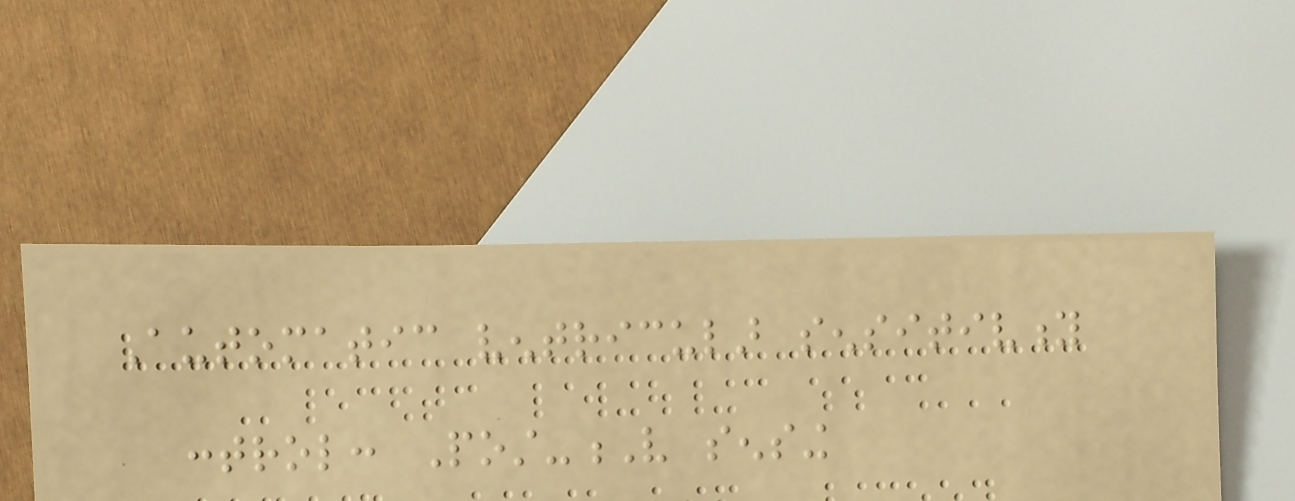Automatic ventricular sensitivity
control: Post-V sensing
